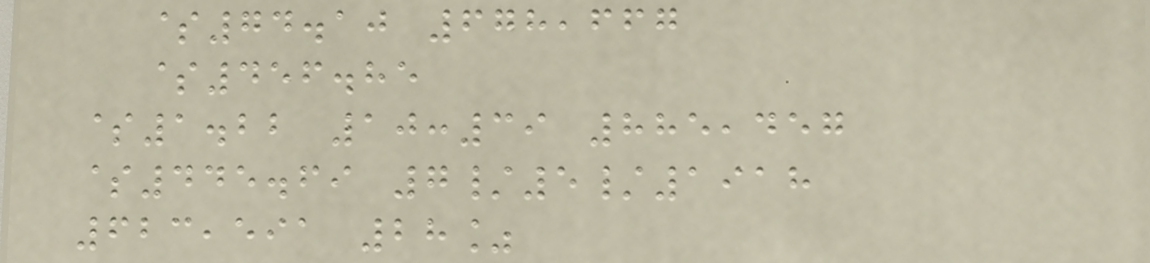$74.10 678,667
$456.85
$1.22 10:39 885,457
$445.69 7/5/1918
623,591 28%
